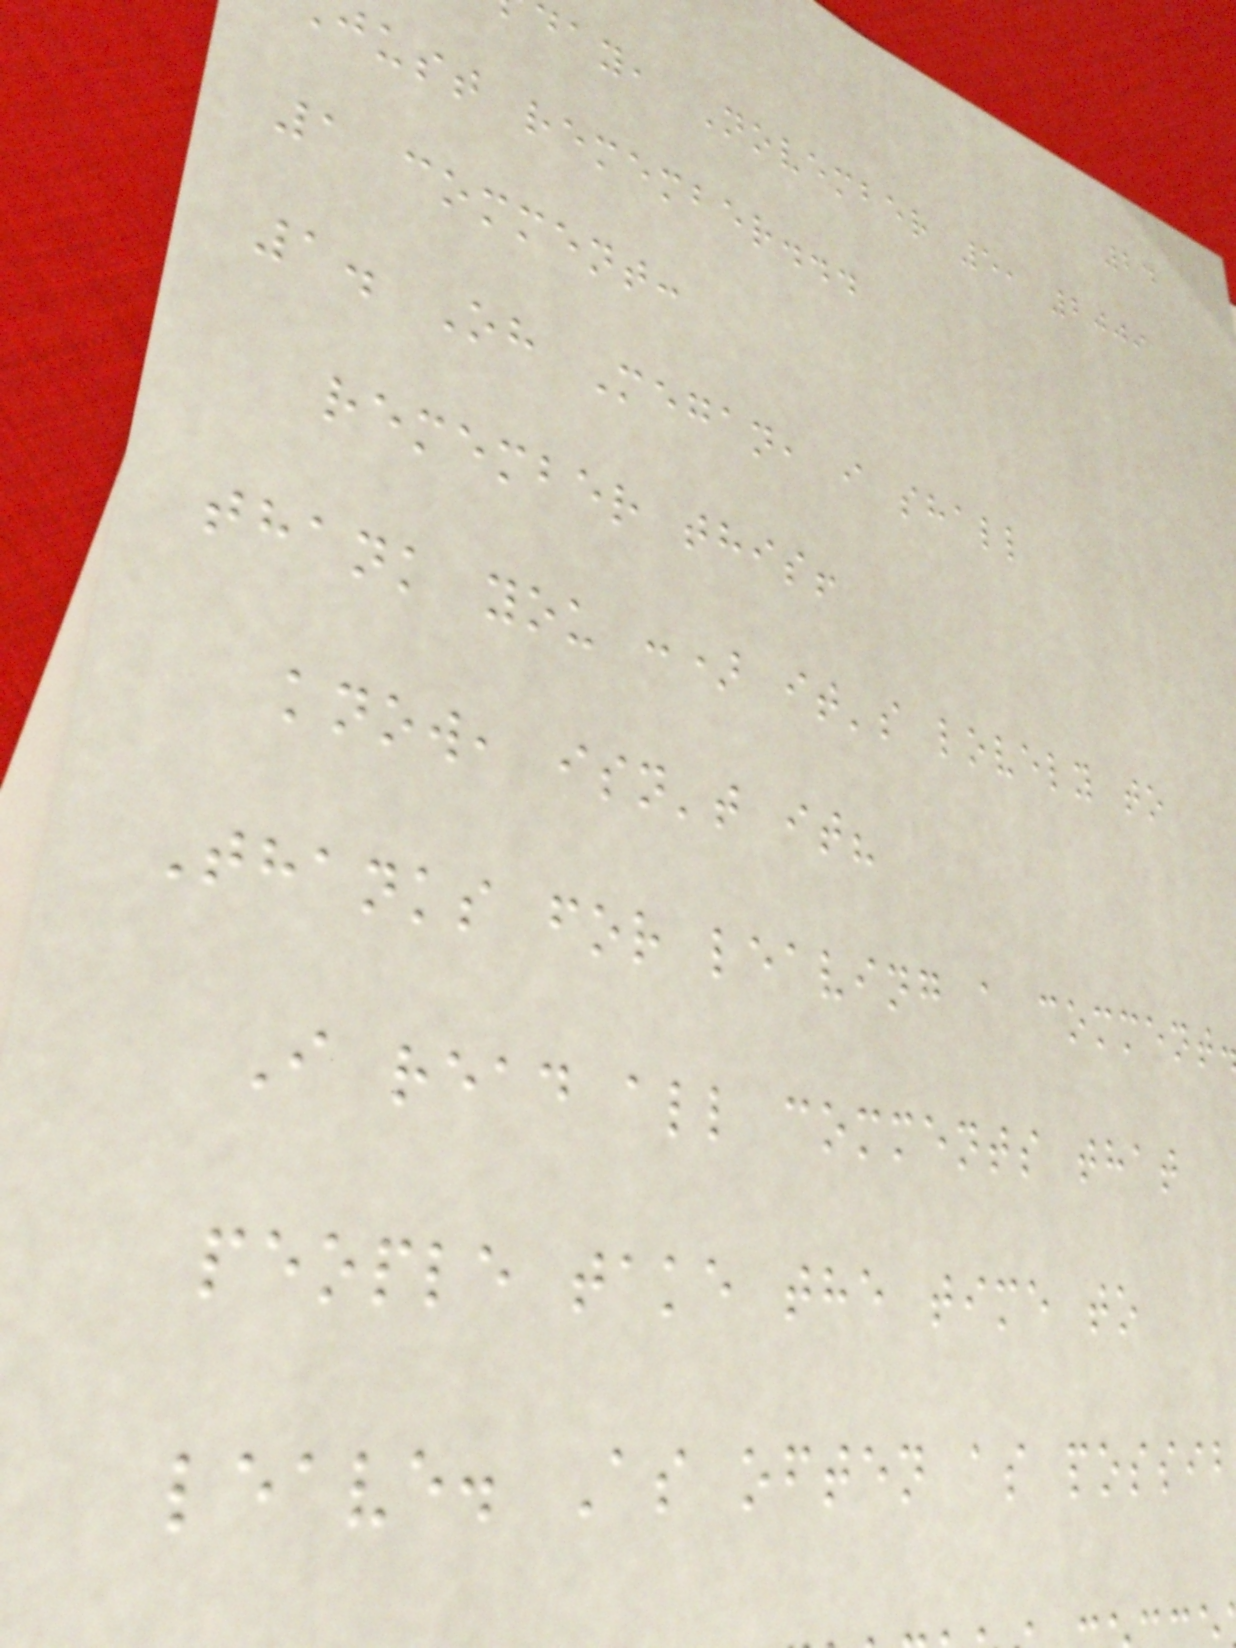24
day, November 5, 2009
just remember...
1 comment:
1. Oh Megan, i shall
remember this!
thank you :) it's lovely to
know, isn't it?
Thanks for leaving a comment
I read all comments that
people take the time to
leave. As often as possib
